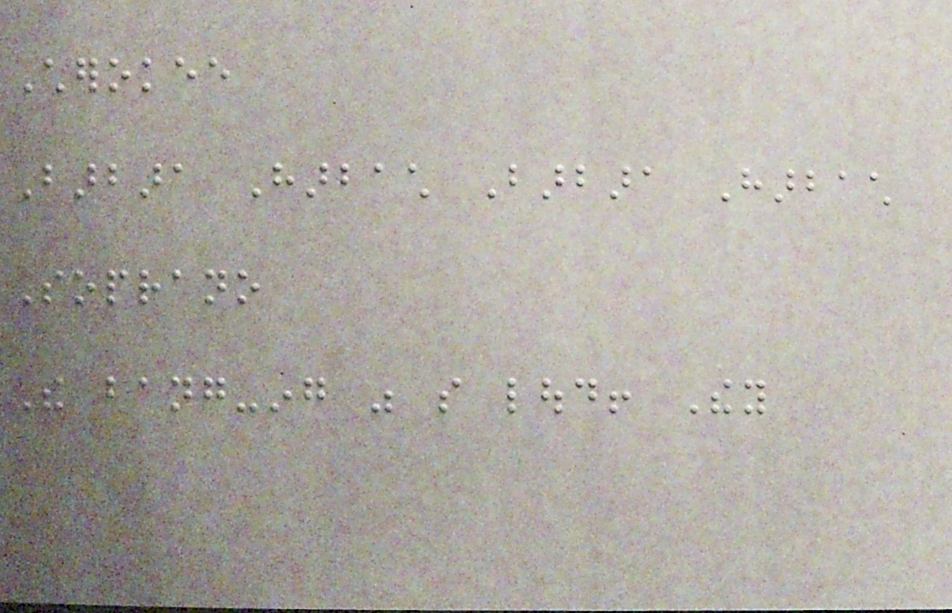Cherokee
Barbara Harbach Barbara Harbach
Soprano
The bang-ing was so loud! They
